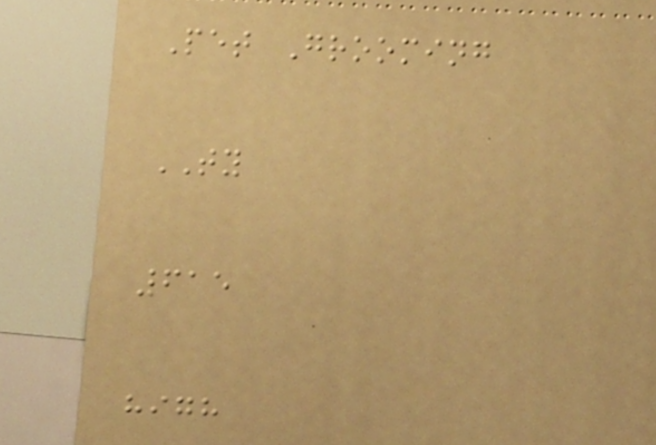Pet Grooming
TY
615
high
